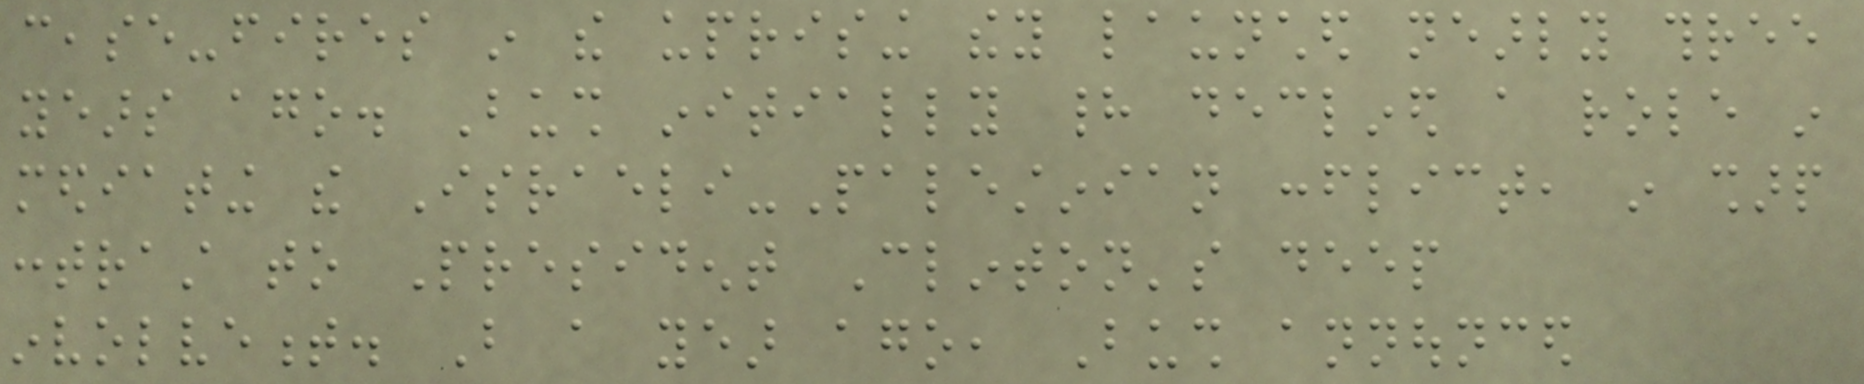cease-fires in the uprising they launched nearly three
years ago. Bush initially had declined a role in
mediating the Israeli-Palestinian conflict, in sharp
contrast to President Clinton's deep
involvement. But a year ago, Bush announced
